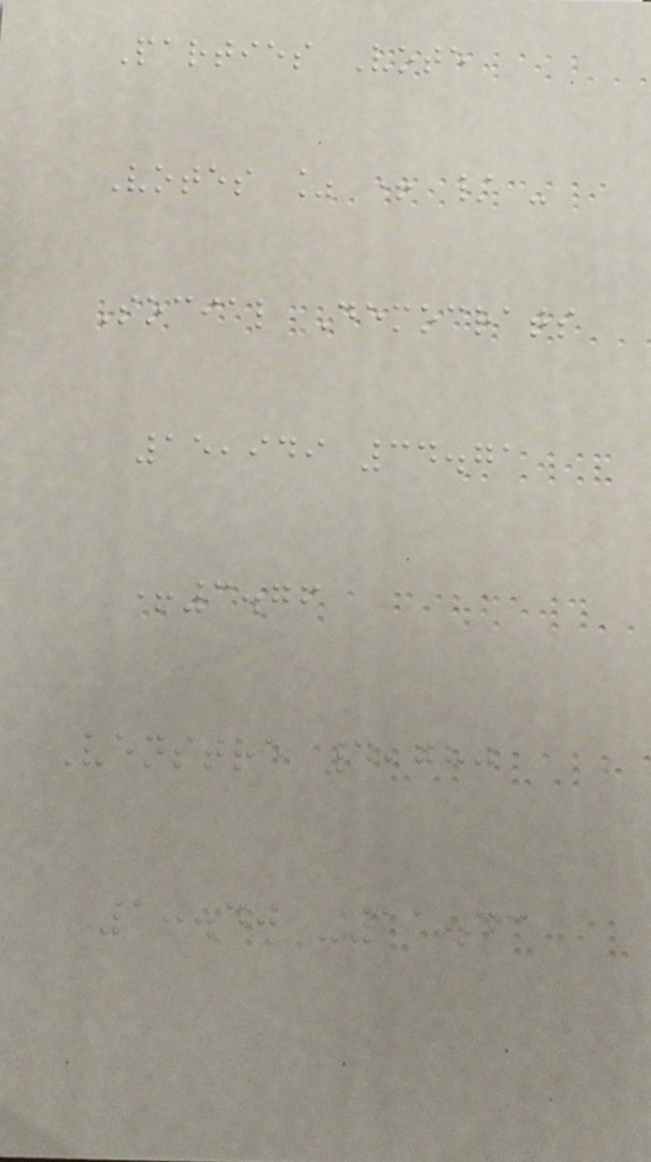Parties Vote
Votes % + / -
Social Democrats
15,949 34.71
+3.76
Venstre 4,780
10.40 -11.43
